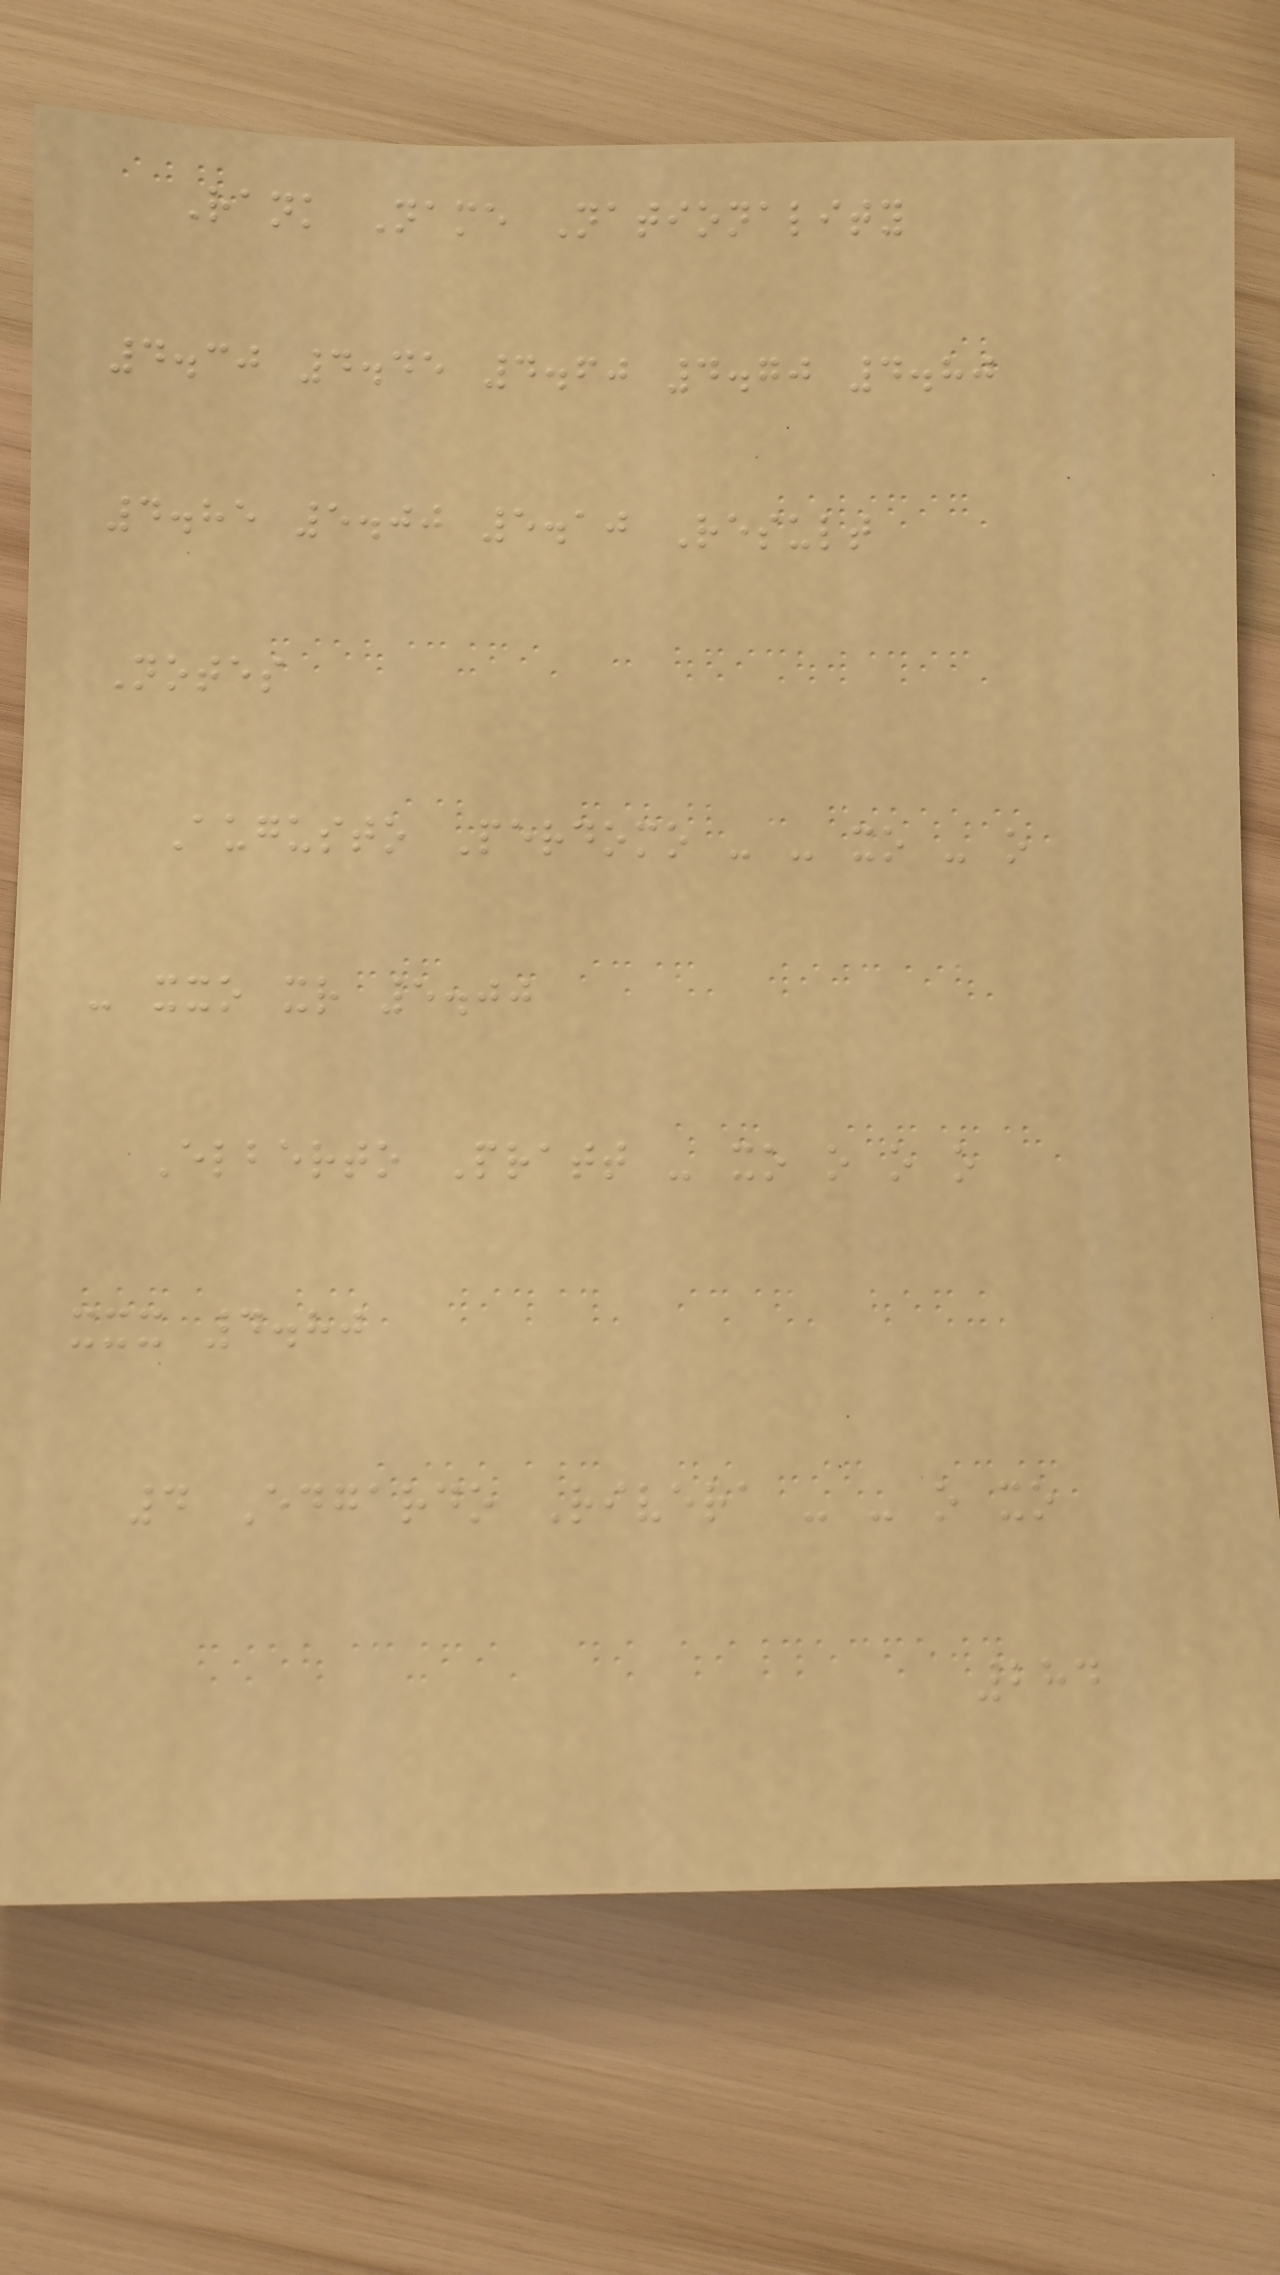Rank Name Nationality
4.30 4.45 4.60 4.70 4.80
4.85 5.00 5.10 Result
Notes
Augusto Perdomo - - xo - o
- xxo xr 5.00
Elberto Pratt - xo o o o
xxx 4.80
4 Edgardo Rivera - - o xo
284
